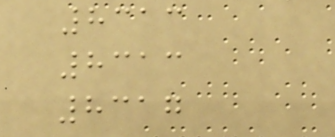8313
8313
8317
